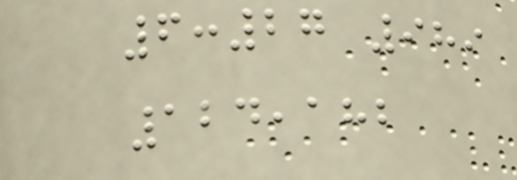6:27 989
124,182
